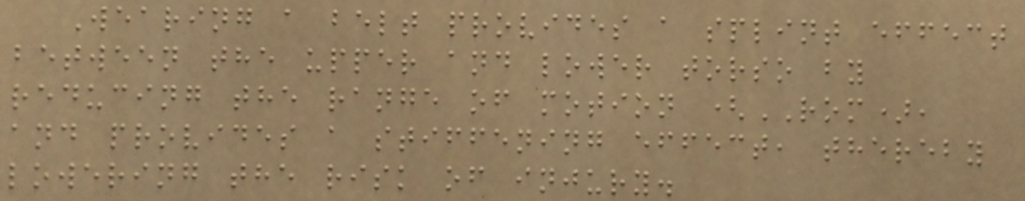Wearing a belt provides a splint effect
between the upper and lower torso by
reducing the range of motion (ROM),
and provides a stiffening effect, thereby
lowering the risk of injury.
